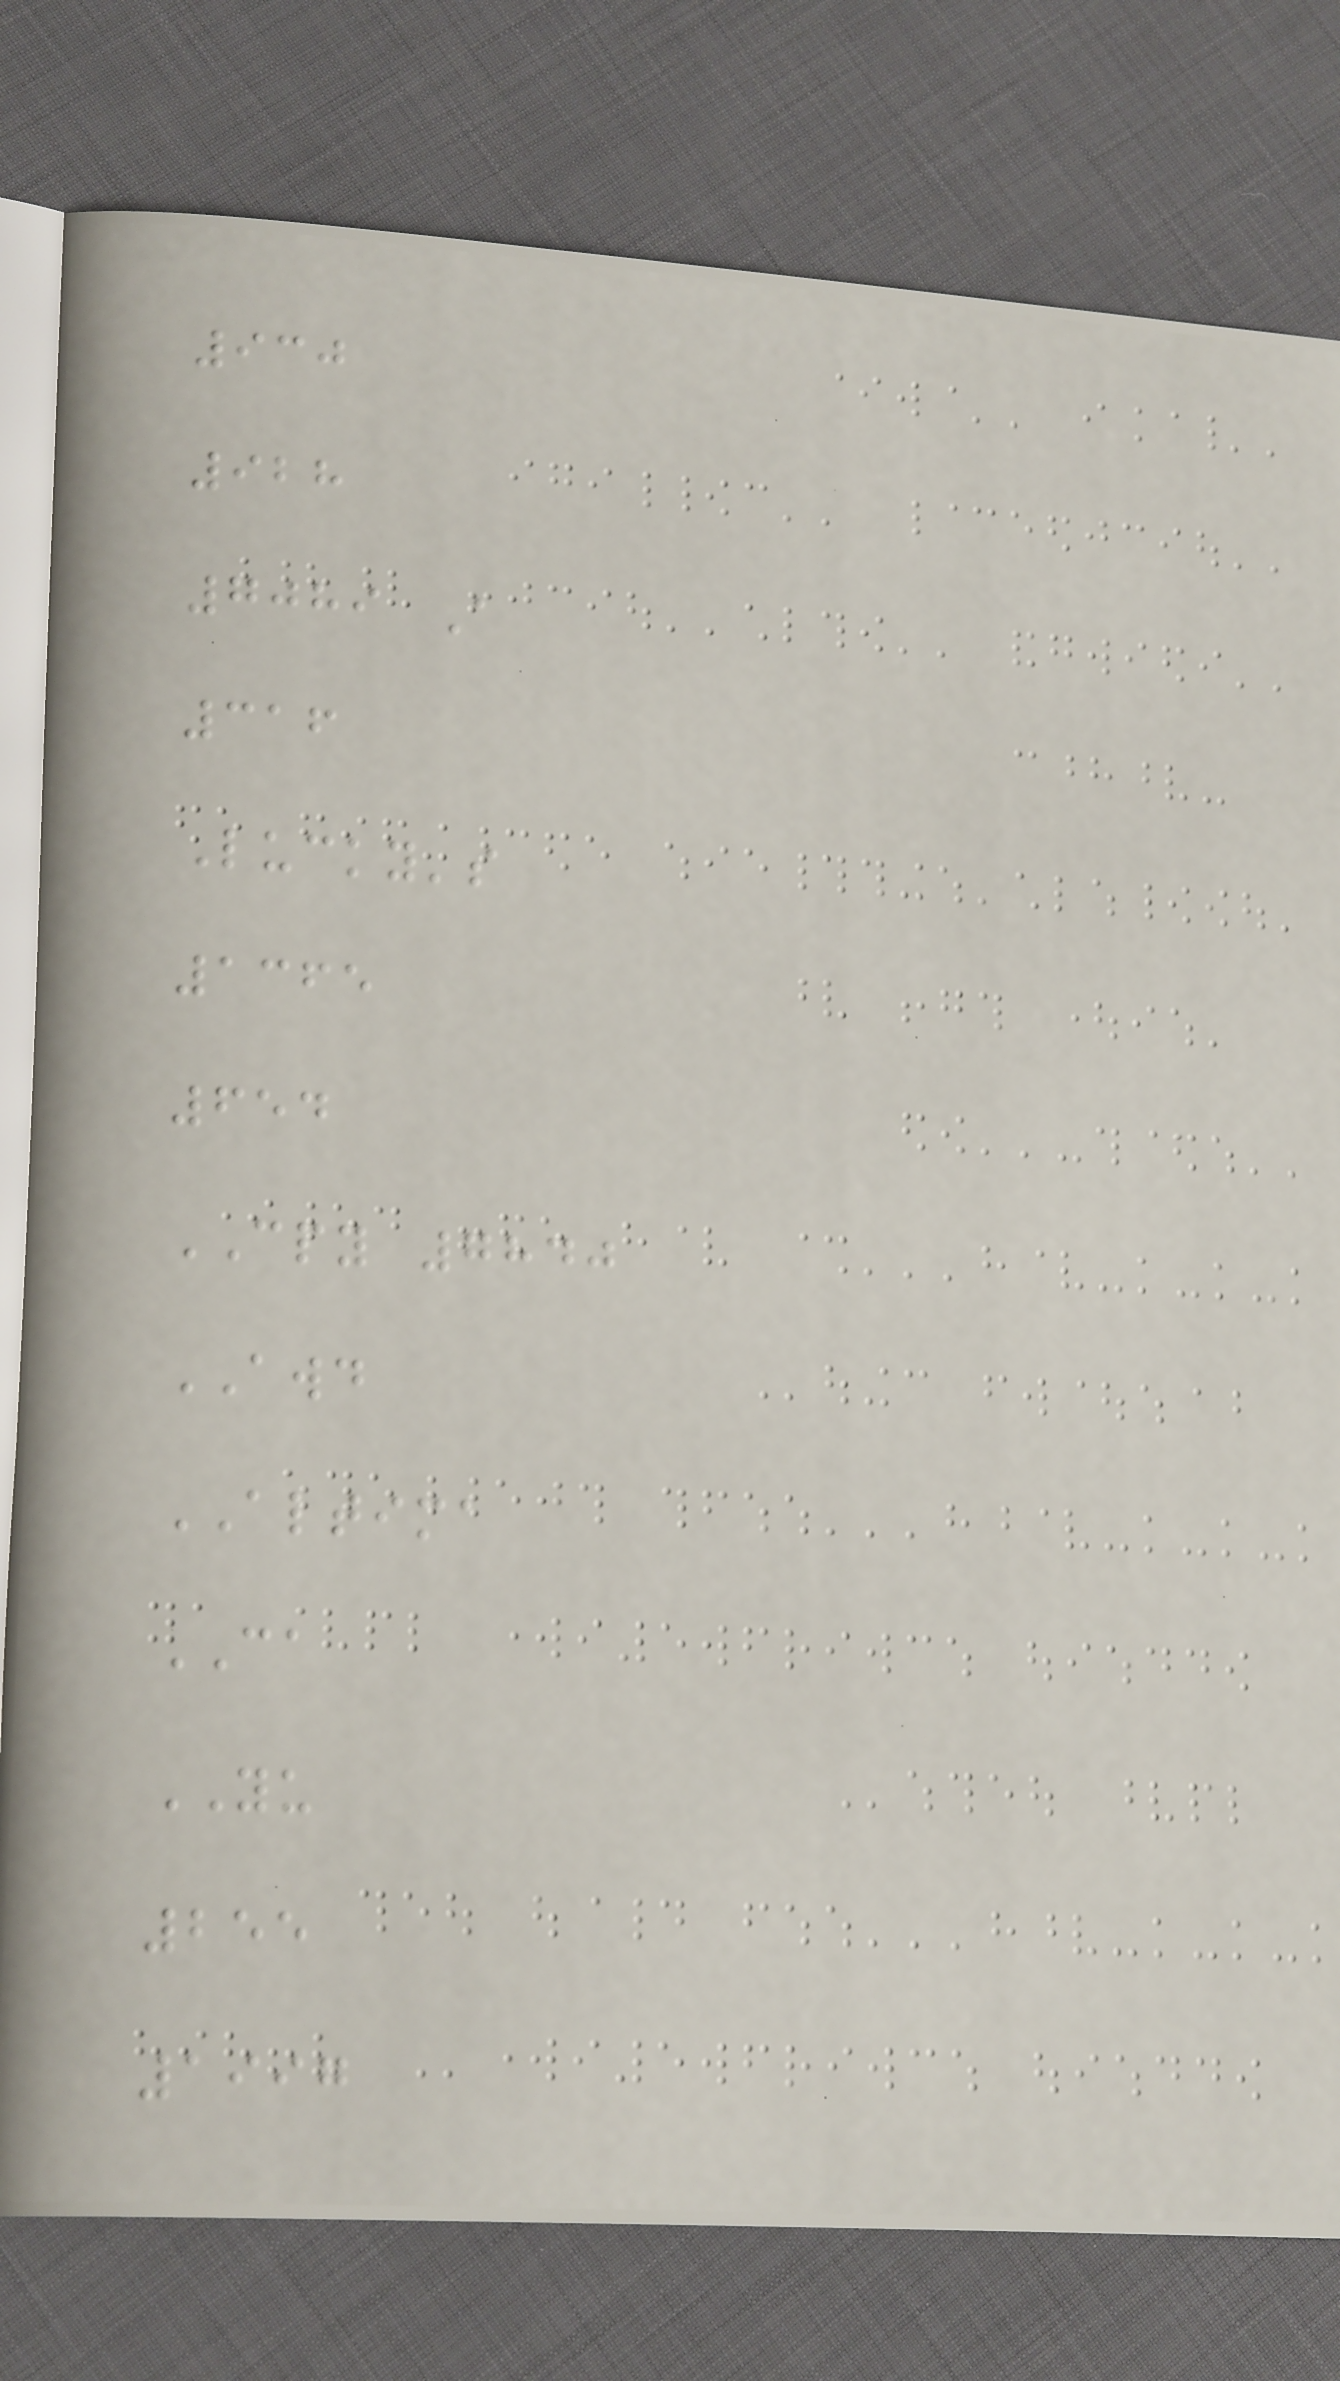930
928
7089 A
316
Lucky's
1365
654
CPY 7840
AWD
ALTIMA
CA
YU
255
1997
